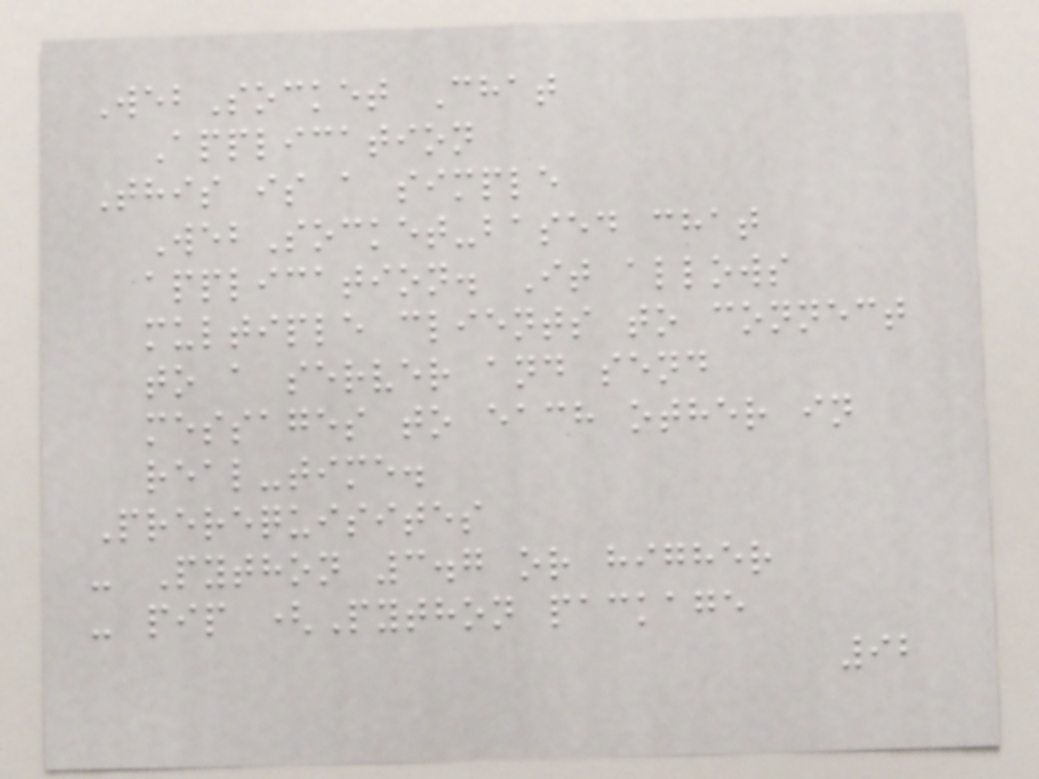WebSocket Chat
Application
This is a simple
WebSocket-based chat
application. It allows
multiple clients to connect
to a server and send
messages to each other in
real-time.
Prerequisites
- Python 3.7 or higher
- pip (Python package
92
